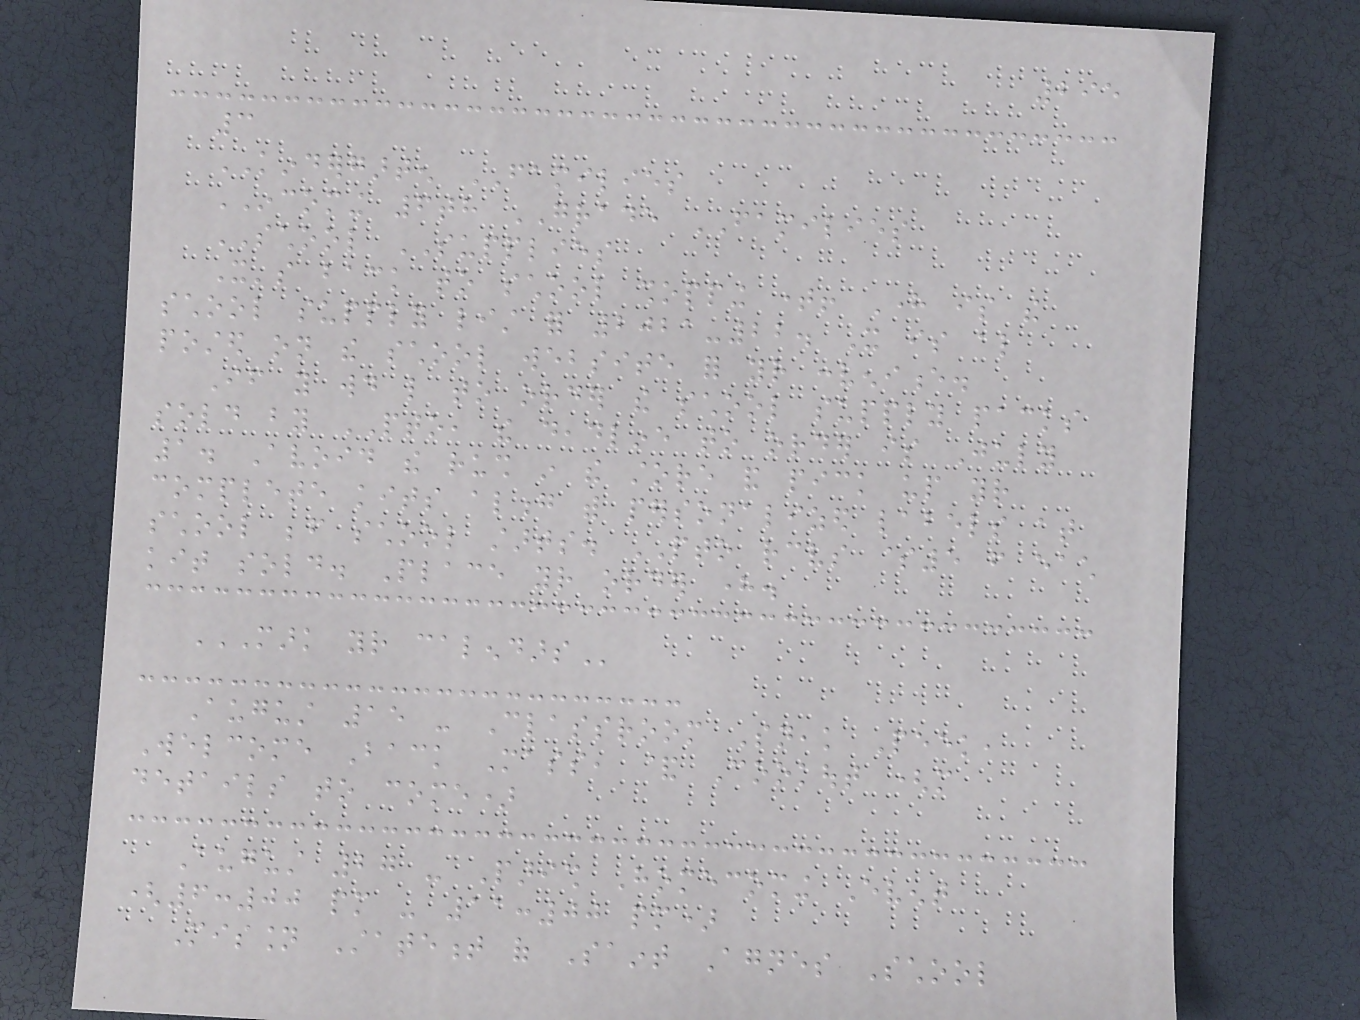295
3
KINDERGARTEN FAMILIES
INCOMING 6th GRADE FAMILIES
SCHOOL SUPPLIES
It's back to school shopping time! Here is the
school supply list for 2021-22. It is also
posted on the school website for your convenience.
If you would like to order the school supply packs
sold by PTO, the deadline to order is July
1. Avoid the rush in the store and pick up your
complete kits along with personalized labels at
school before school starts. PTO receives $5 from each
kit sold. Place your order here.
MARK YOUR CALENDARS
August 15 - Classroom Sneak Peek,
Welcome Back Mass, & Cookout (more
details to come)
August 27 - Parish Homecoming Event
(6:00 pm - 11:00 pm)
Mission Statement of Saint Agnes School
